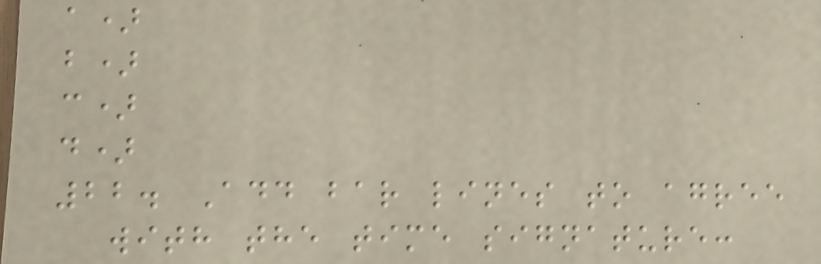a)
b)
c)
d)
22. Add bar lines to agree
with the time signature:
